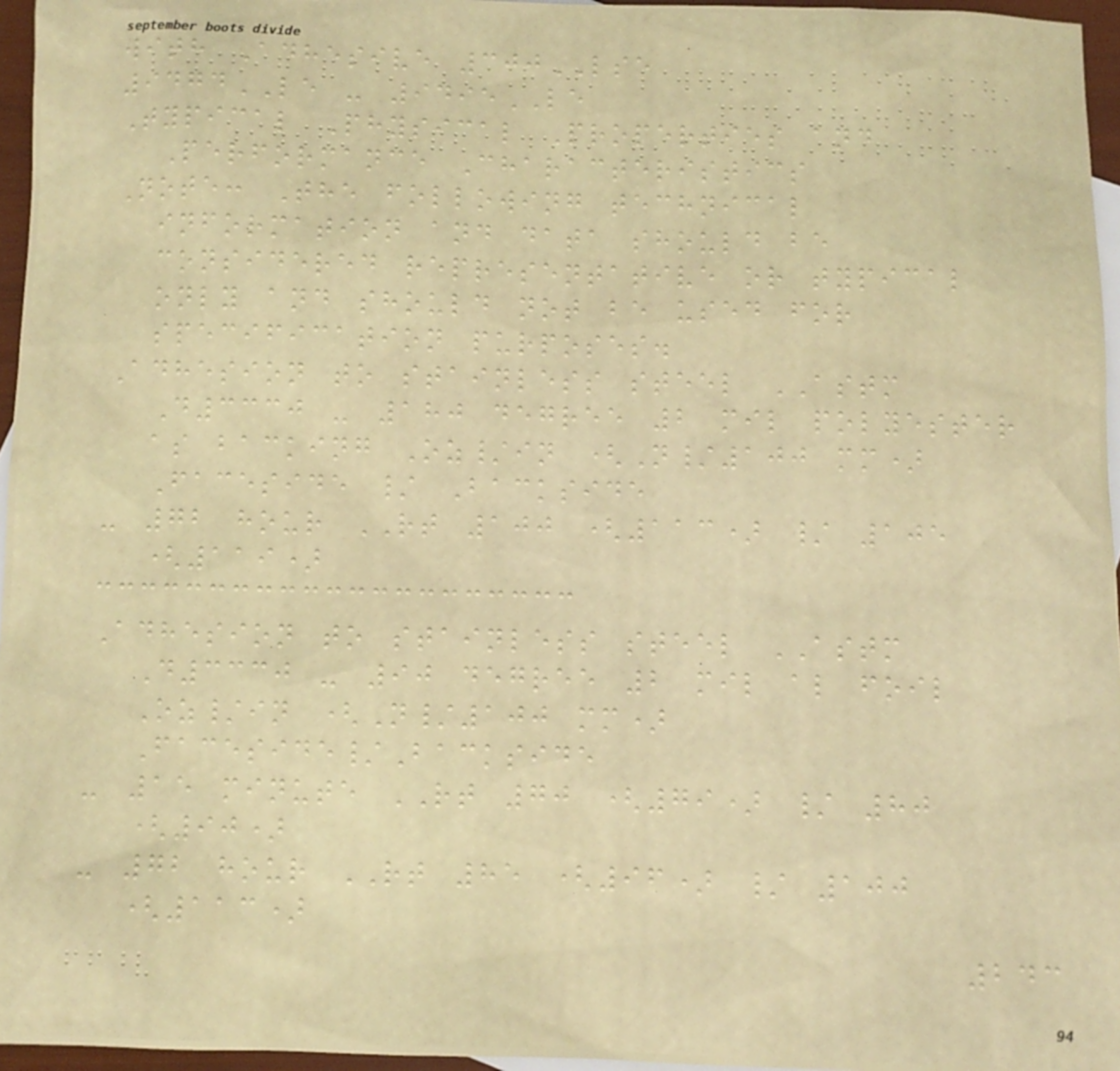with Adhesive 300LSE
9474LE - 9495LE
Typical Physical Properties and
Performance Characteristics
Note: The following technical
information and data should be
considered representative or typical
only and should not be used for
specification purposes.
Adhesion to stainless steel ASTM
D3330 - 180 degree 2 mil polyester
as backing Oz/in (N/100 mm)
Faceside / Backside
- 72 hour RT 100 (113) / 105
(119)
Adhesion to stainless steel ASTM
D3330 - 90 degree 2 mil al foil
Oz/in (N/100 mm)
Faceside/Backside
- 15 minute RT 70 (79) / 80
(90)
- 72 hour RT 85 (96) / 100
(113)
243
